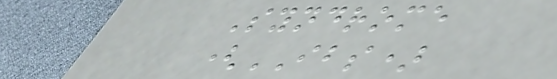Syndrome
(IBS)
